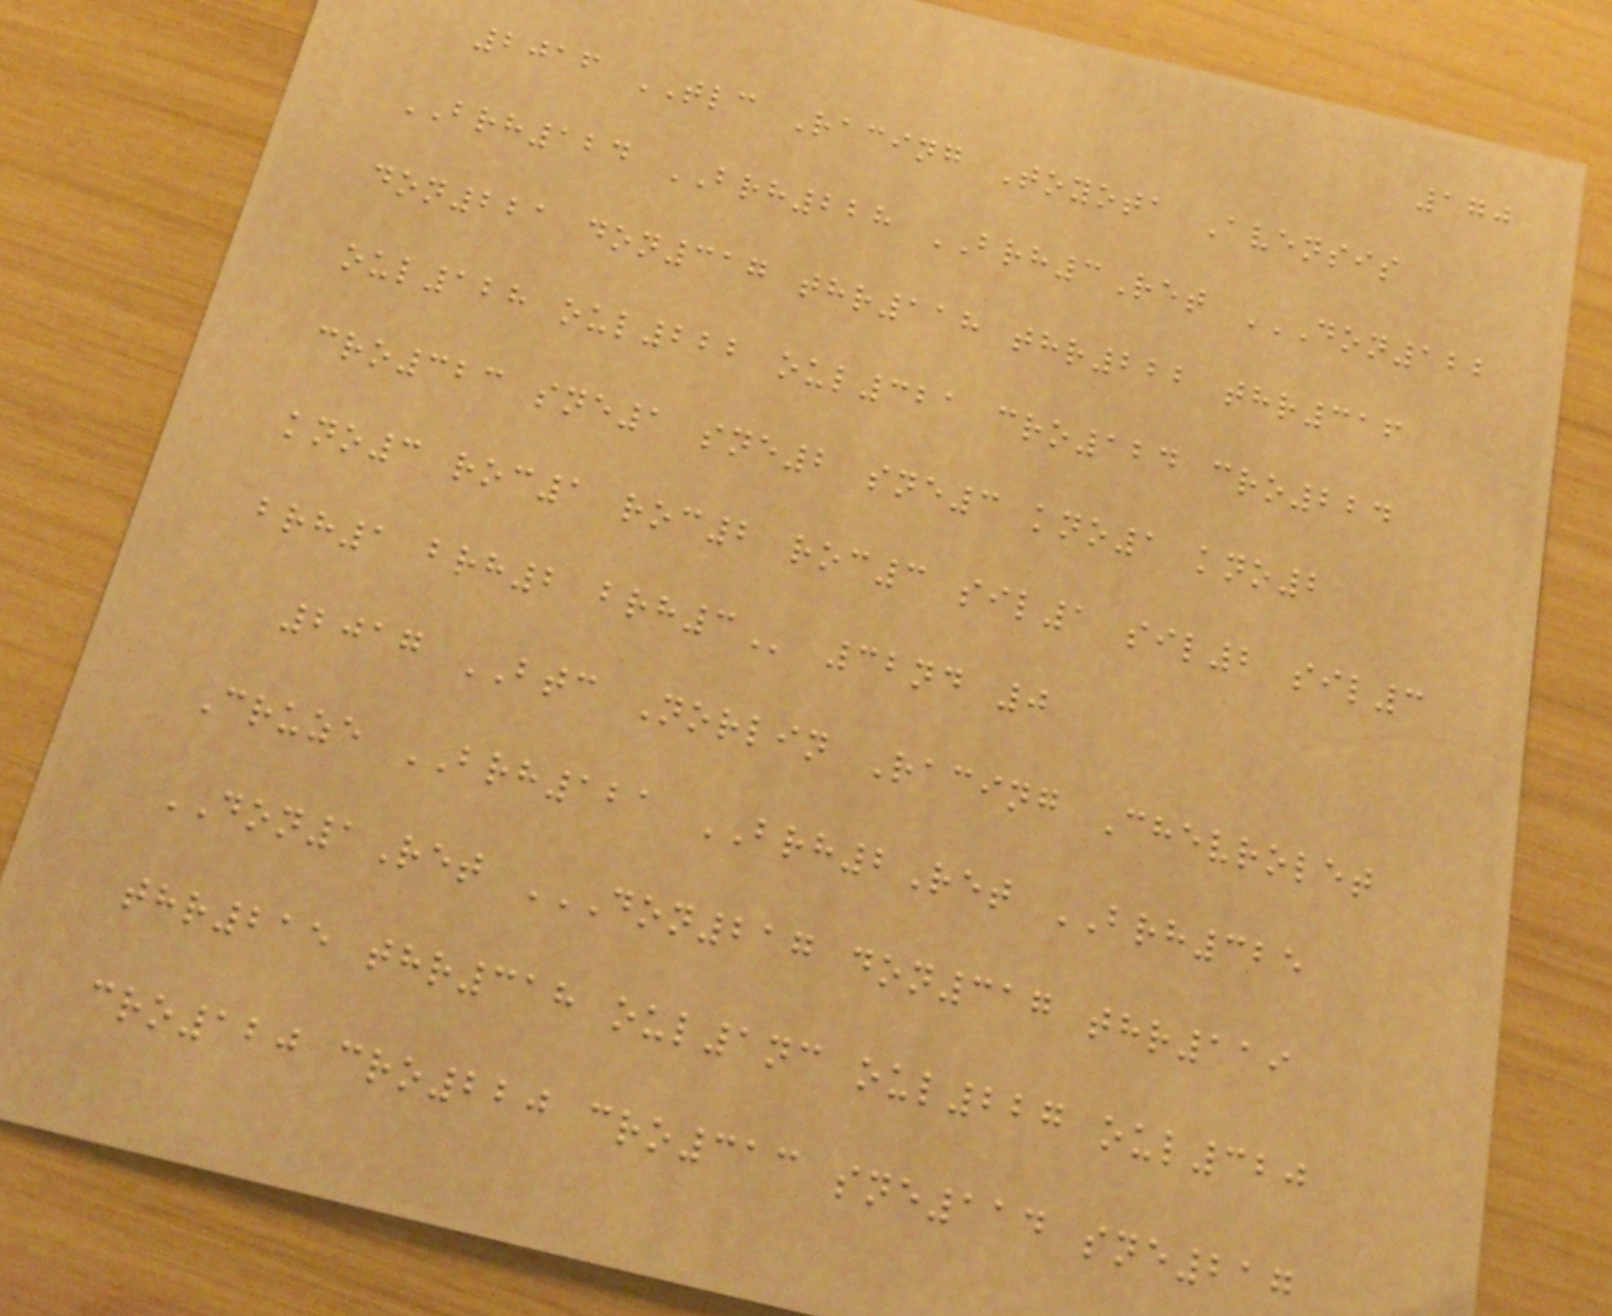170
2016 TLC Racing Toyota Avensis
BRH124 BRH228 BRH3Ret DON122
DON221 DON317 THR118 THR222 THR316
OUL128 OUL222 OUL321 CRO124 CRO224
CRO323 SNE1 SNE2 SNE3 KNO1 KNO2
KNO3 ROC1 ROC2 ROC3 SIL1 SIL2 SIL3
BRH1 BRH2 BRH3 32nd 0
2017 BTC Norlin Racing Chevrolet
Cruze BRH121 BRH2Ret BRH325
DON1Ret DON217 DON317 THR119
THR215 THR318 OUL1NC OUL227 OUL320
CRO120 CRO220 CRO313 SNE114 SNE217
